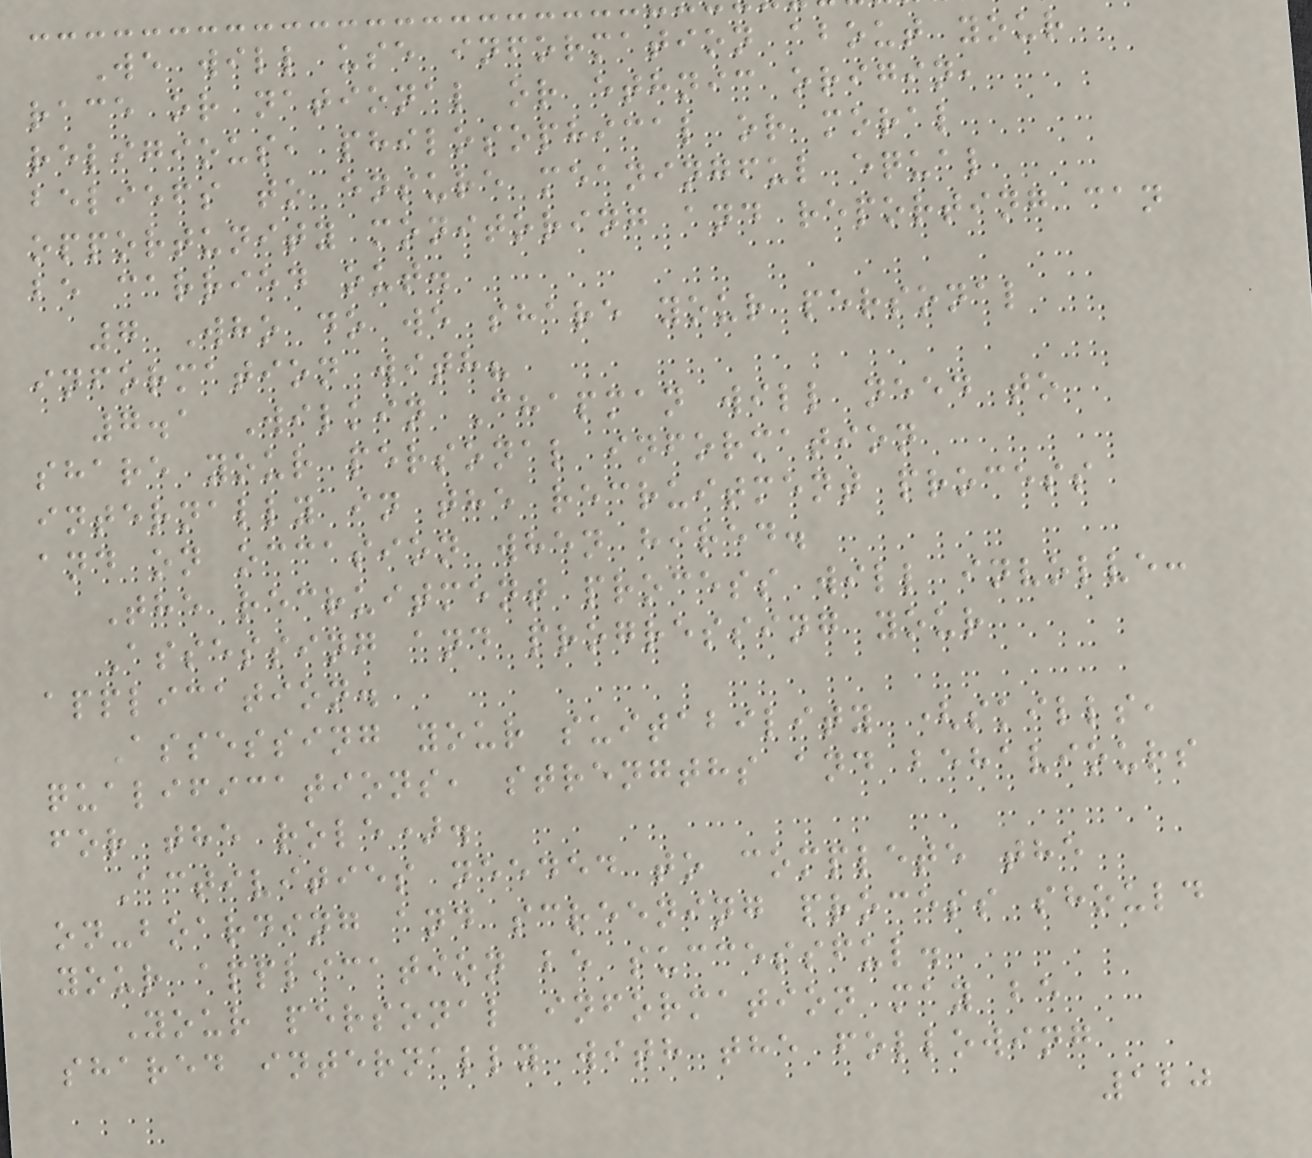We will use information about your
race or national or ethnic origin,
religious, philosophical or moral
beliefs to ensure meaningful equal
opportunity monitoring and reporting can
be carried out.
7 Who do we share your personal
information with?
7.1 Wilkin Chapman will need to
share your personal information
internally in the recruitment process
and on occasion when hired.
The recruitment process will involve:
Assessing and progressing your
application.
Assessing your suitability (skills,
qualifications, strengths and behaviours
for the role).
Activities needed to complete the
on-boarding and screening process should
your application be successful.
Your personal information may be
shared internally with the following
120
